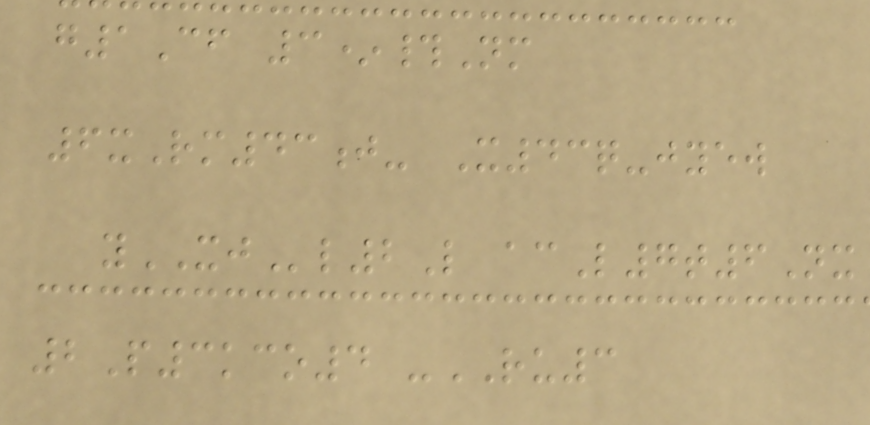g1Cf 3*#Nm
6xRm43j- X43q-jyew
yXJl2L acL7t6Nx
2P3kco4 -RU3
